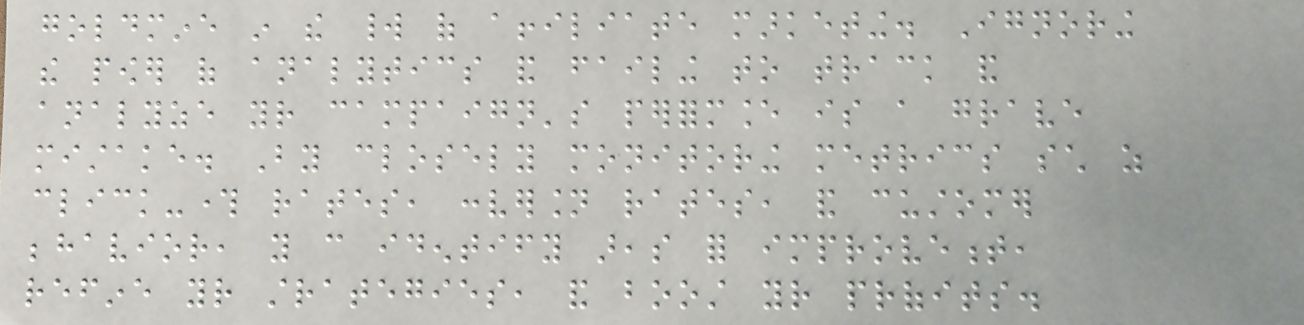goldmine in the world of affiliate marketing. Ignoring
the power of analytics and failing to track and
analyze your campaign's performance is a grave
mistake. By closely monitoring metrics such as
click-through rates, conversion rates, and customer
behavior, you can identify areas for improvement,
refine your strategies, and boost your profits.
